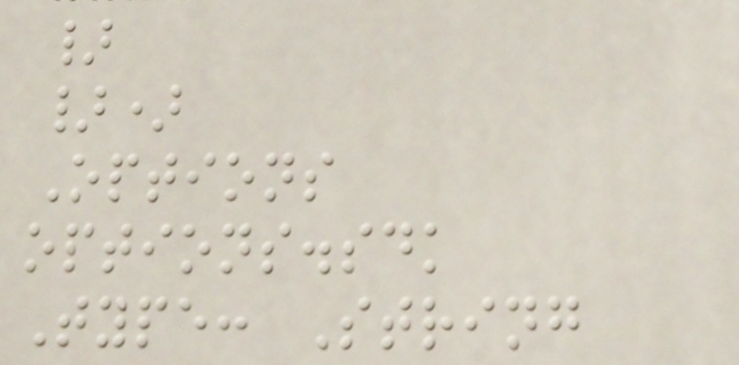}
})
Options
options.sdk
Type: String
